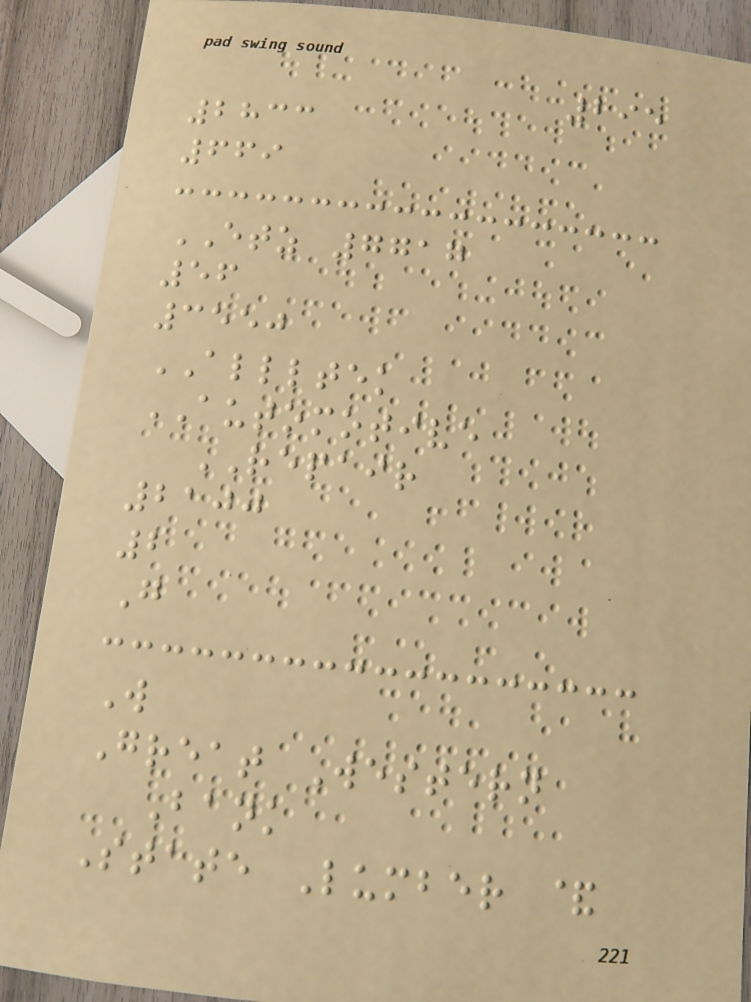295
2833
669
ETZ 7717
56
3550
ALLLTEK
AUTOMOTIVE
REPAIR
2100
2
G
W
Great Western
Bank
State Lumber &
